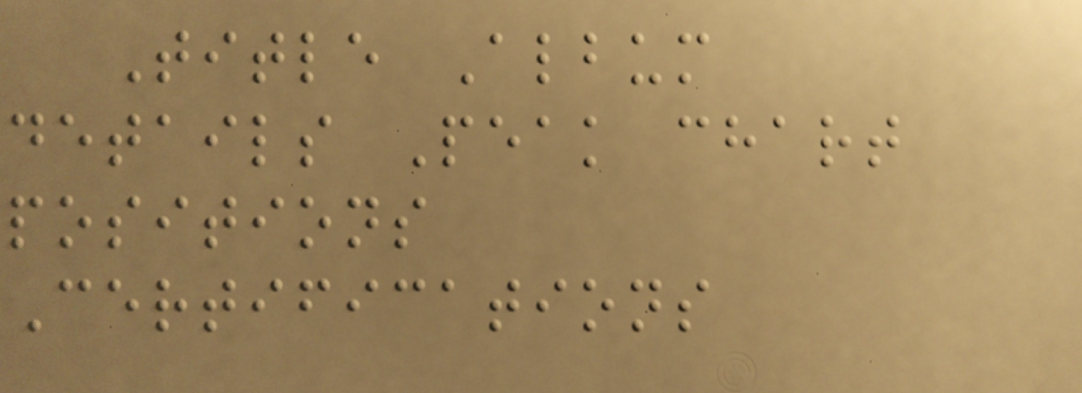Title Album
details Peak chart
positions
Certifications
